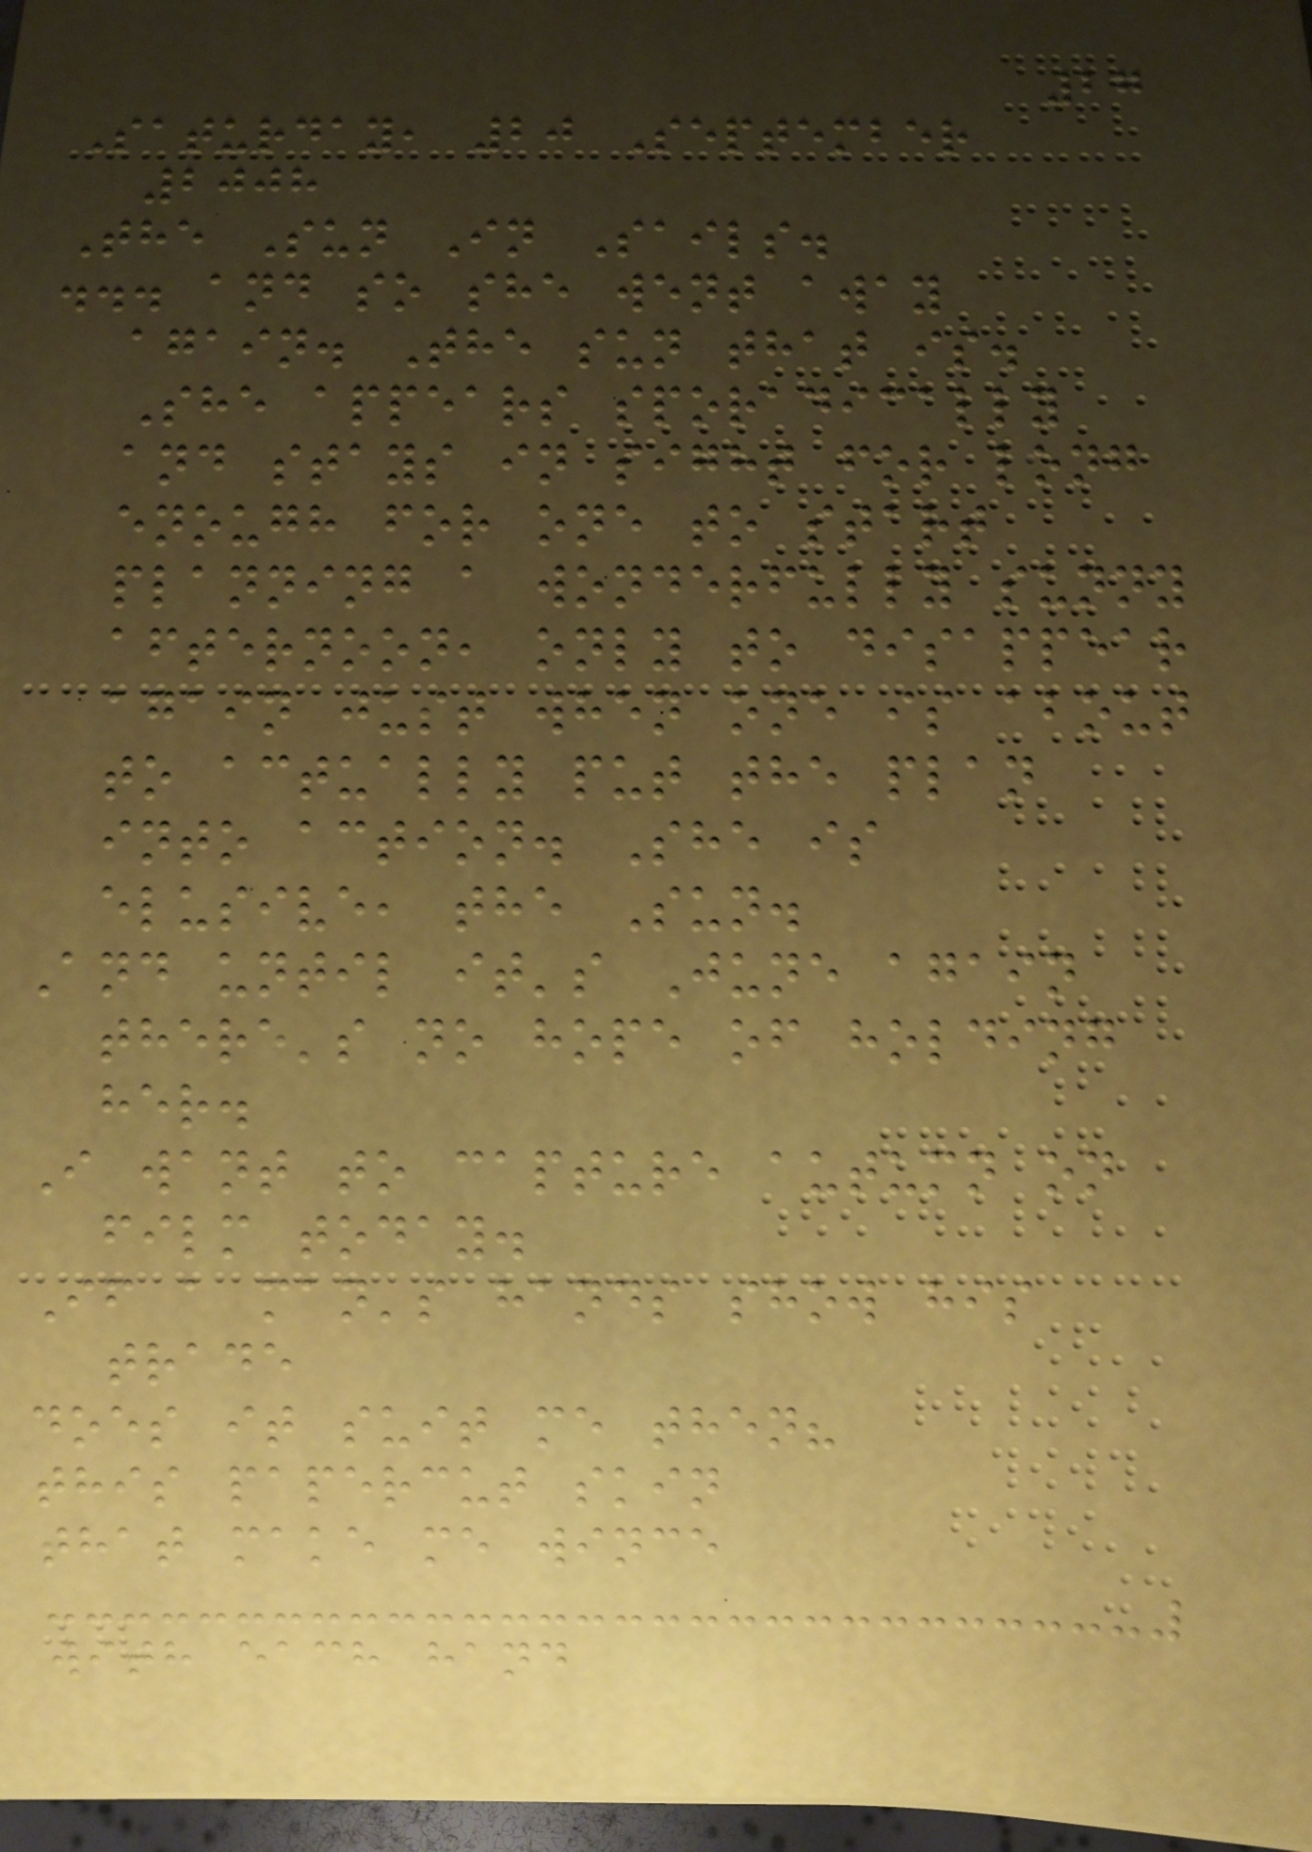27
Saturday, 20 September
2008
The Sun In Sails.
... and so she went away
again. The sun that is.
She appears sporadically
and stays in sight for long
enough for one to start
planning a wonderfully sunny
afternoon, only to disappear
again just when one is about
to actually put the plan
into action. She is
elusive, the Sun.
And until it's June again
there's no hope of holding
her.
I want to capture autumn on
film today.
If a man's hands show his
trade
does it suit me then?
this papercut skin
that make me wince
with each hand
